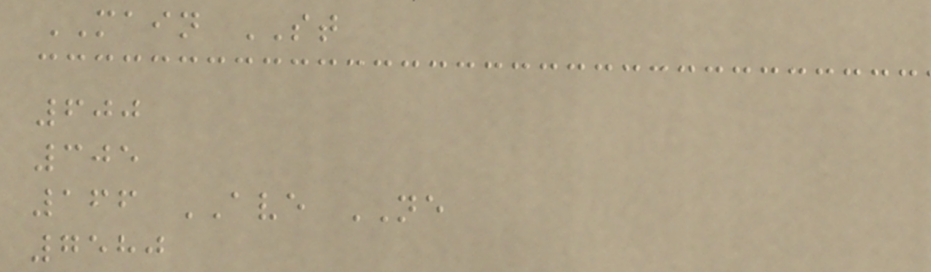MAIN ST
600
305
166 AVE NE
7580
